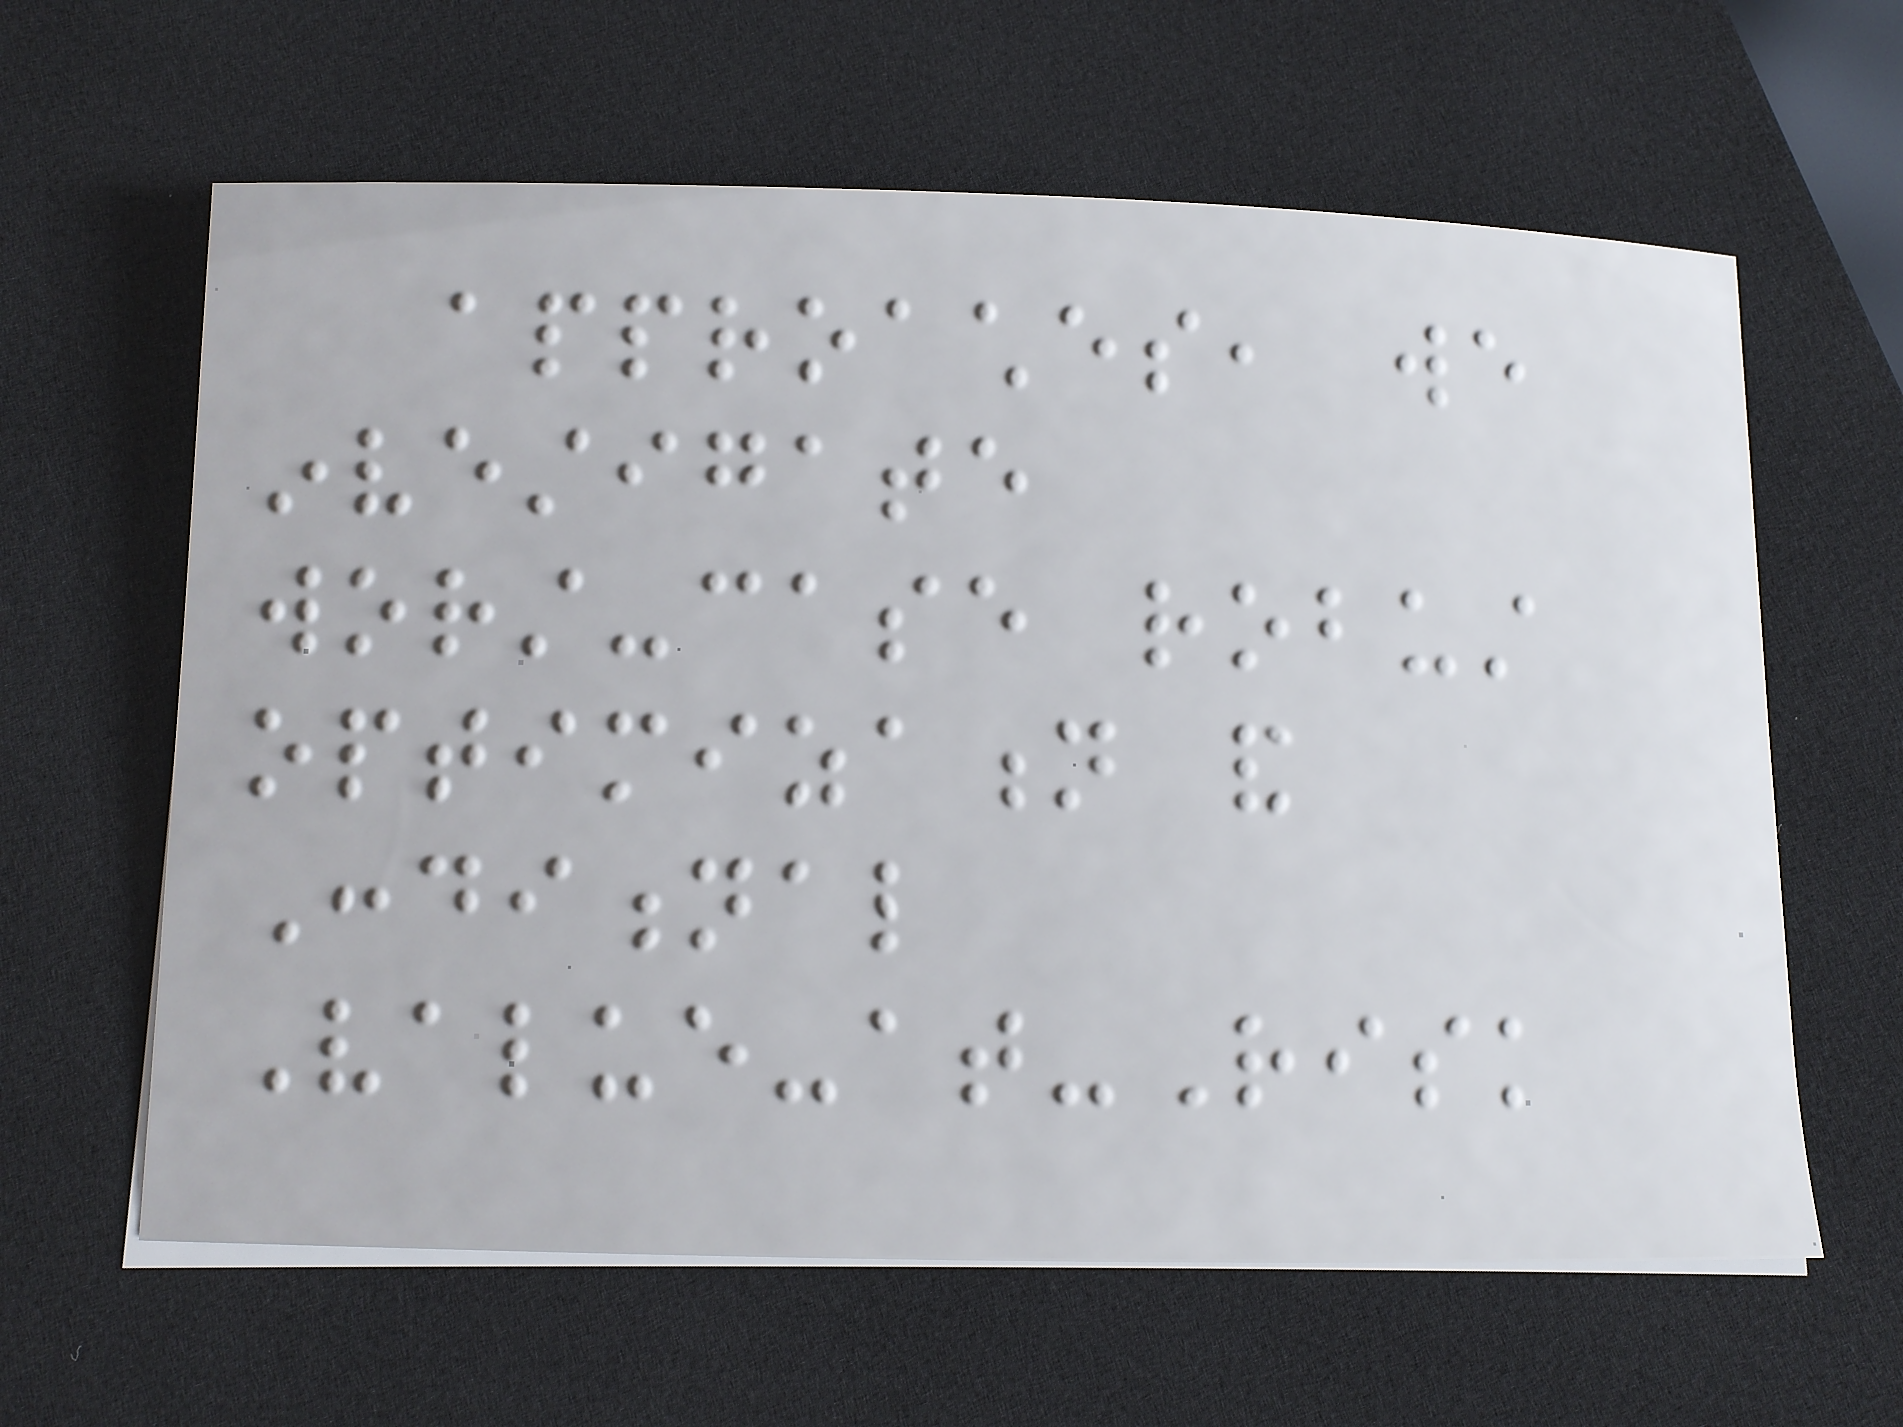approaches, we
investigate
worst-case robust
optimization and
Conditional
Value-at-Risk
